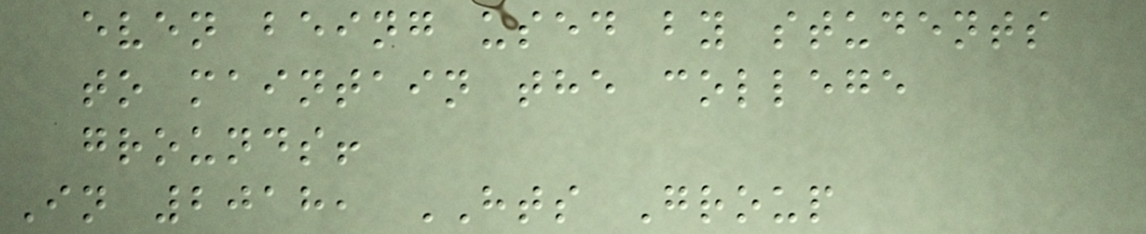even being used by students
to maintain the college
grounds!
In 2018, HTS Group
